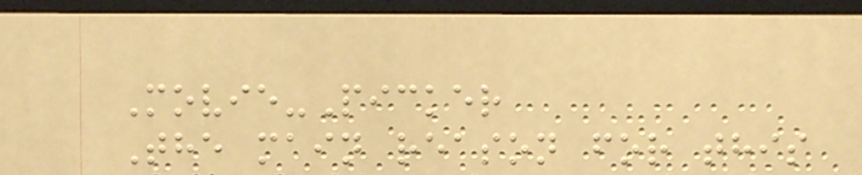Movie-Picker
The main reason for this
